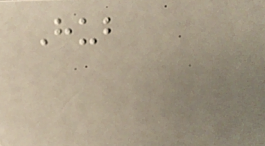Hub
